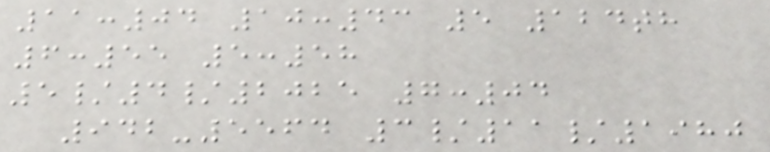11:04 10:43 5 124th
6:55 5:58
5/4/2025 7:04
942-5564 3/11/1980
